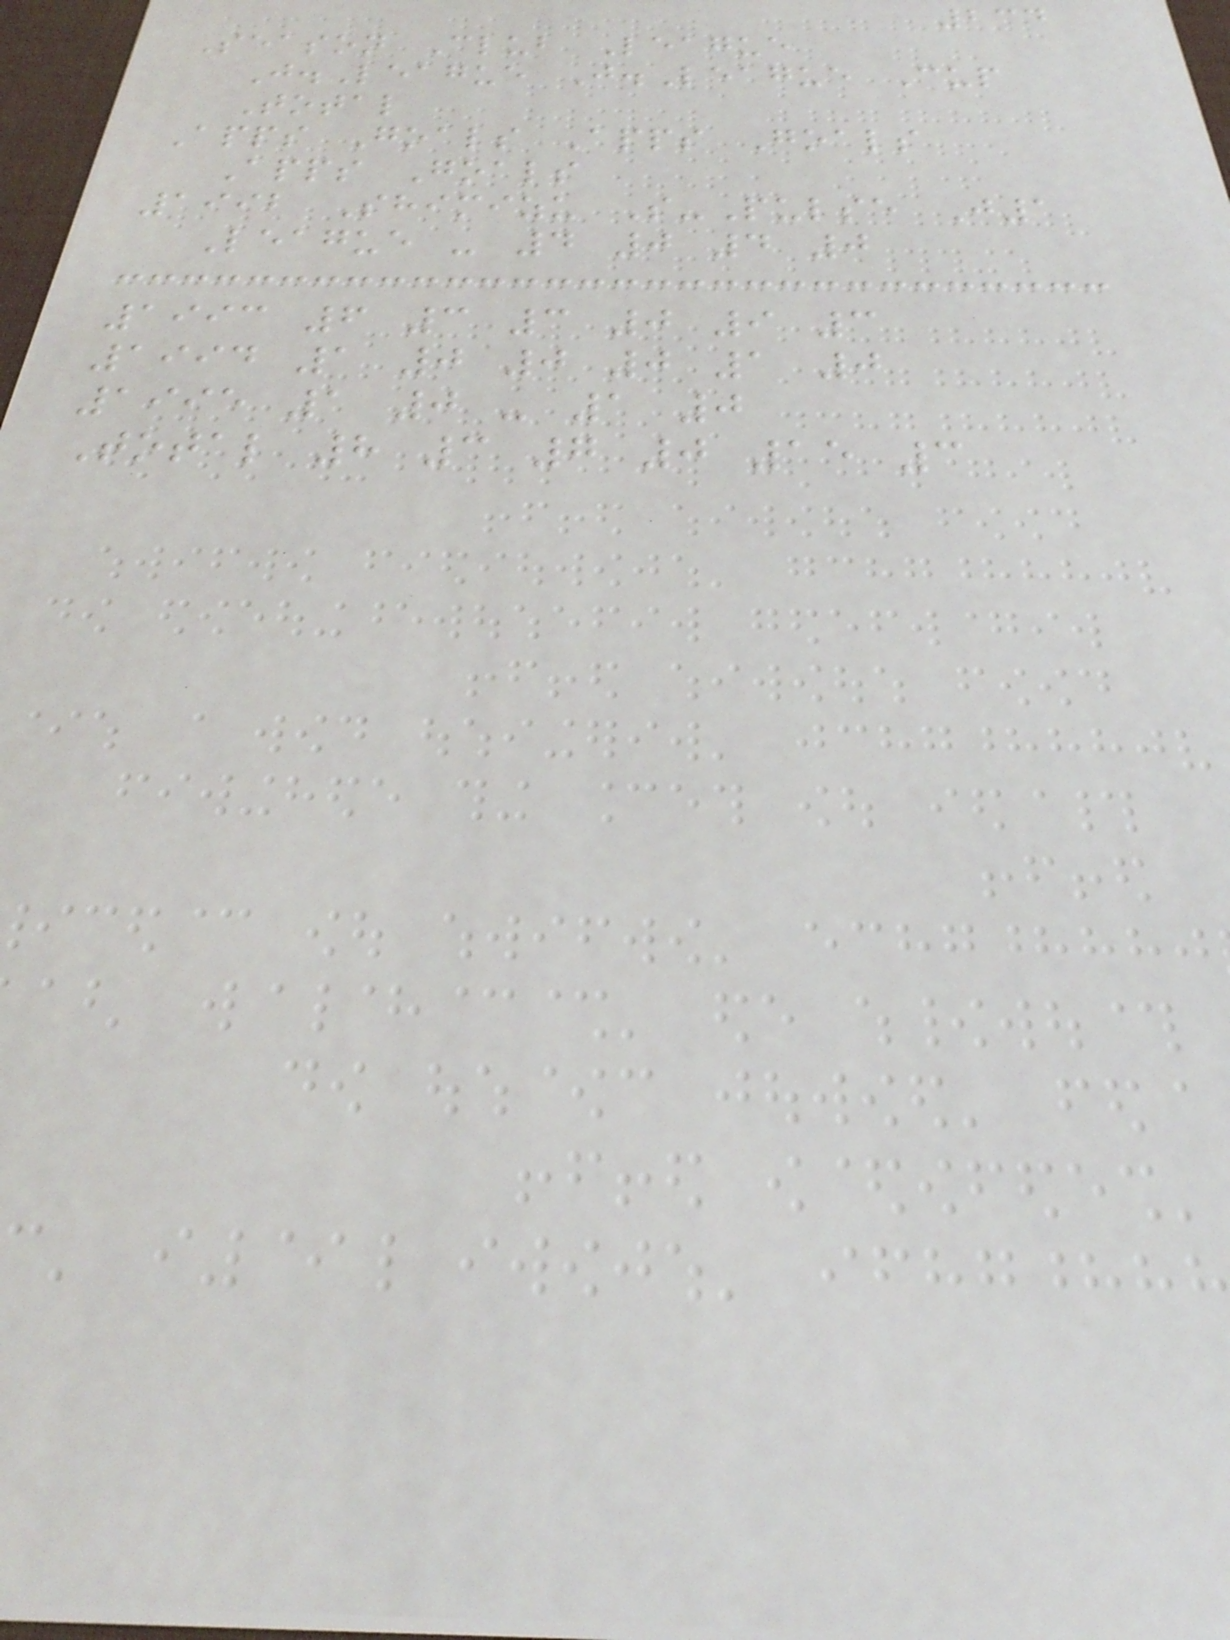234
Season Club League
J.League J.League Cup
Total
Apps Goals Apps Goals
Apps Goals
1992 Shimizu S-Pulse J1
League - 4 0 4 0
1993 6 3 3 0 9 3
1994 1 0 0 0 1 0
1995 1 0 - 1 0
Total 8 3 7 0 15 3
